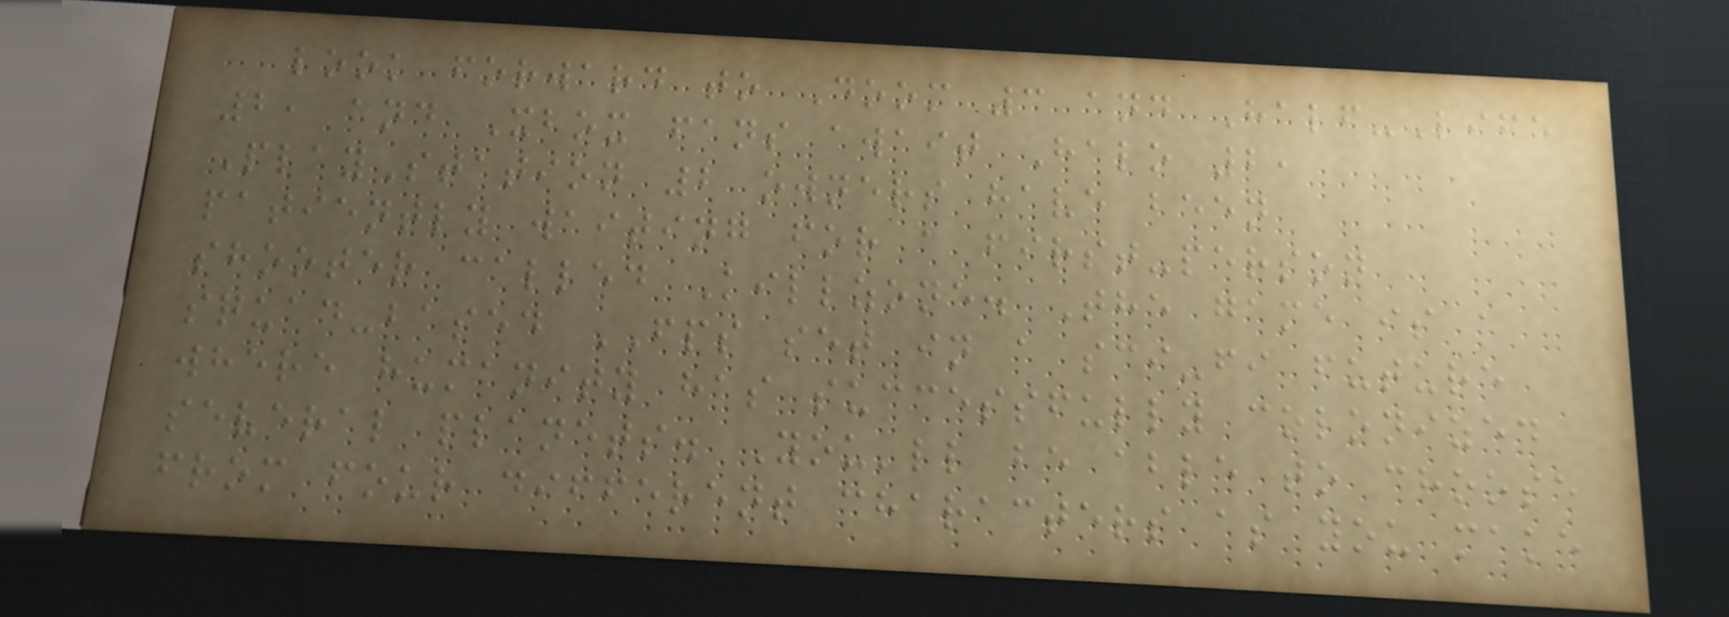look forward to Doom 3 and Half-Life
2, and Xbox fans await Halo 2,
PlayStation 2 owners have been
patiently waiting for a first-person
shooter called Killzone. The game is a
squad-based FPS set in a sci-fi future
where humanity has successfully colonized
several planets. You'll be able to choose
from four different characters as you make
